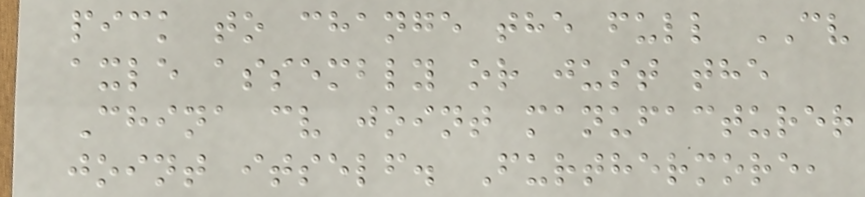pick to change the full CV
axle assembly or just the
China cv joint manufacturer
joint itself. Furthermore,
